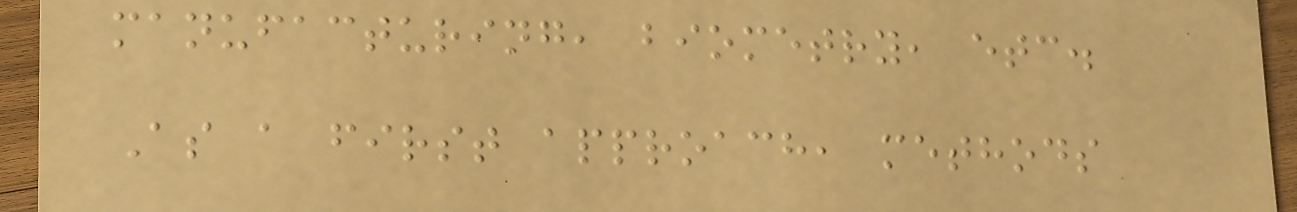manufacturing, biometry, etc.
As a first approach, methods
